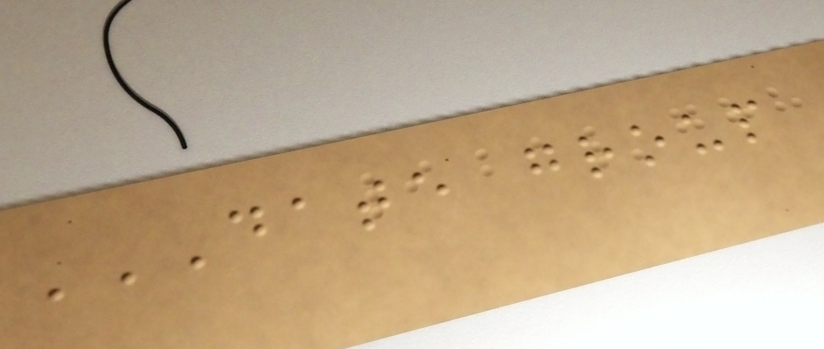DATE GROUP
